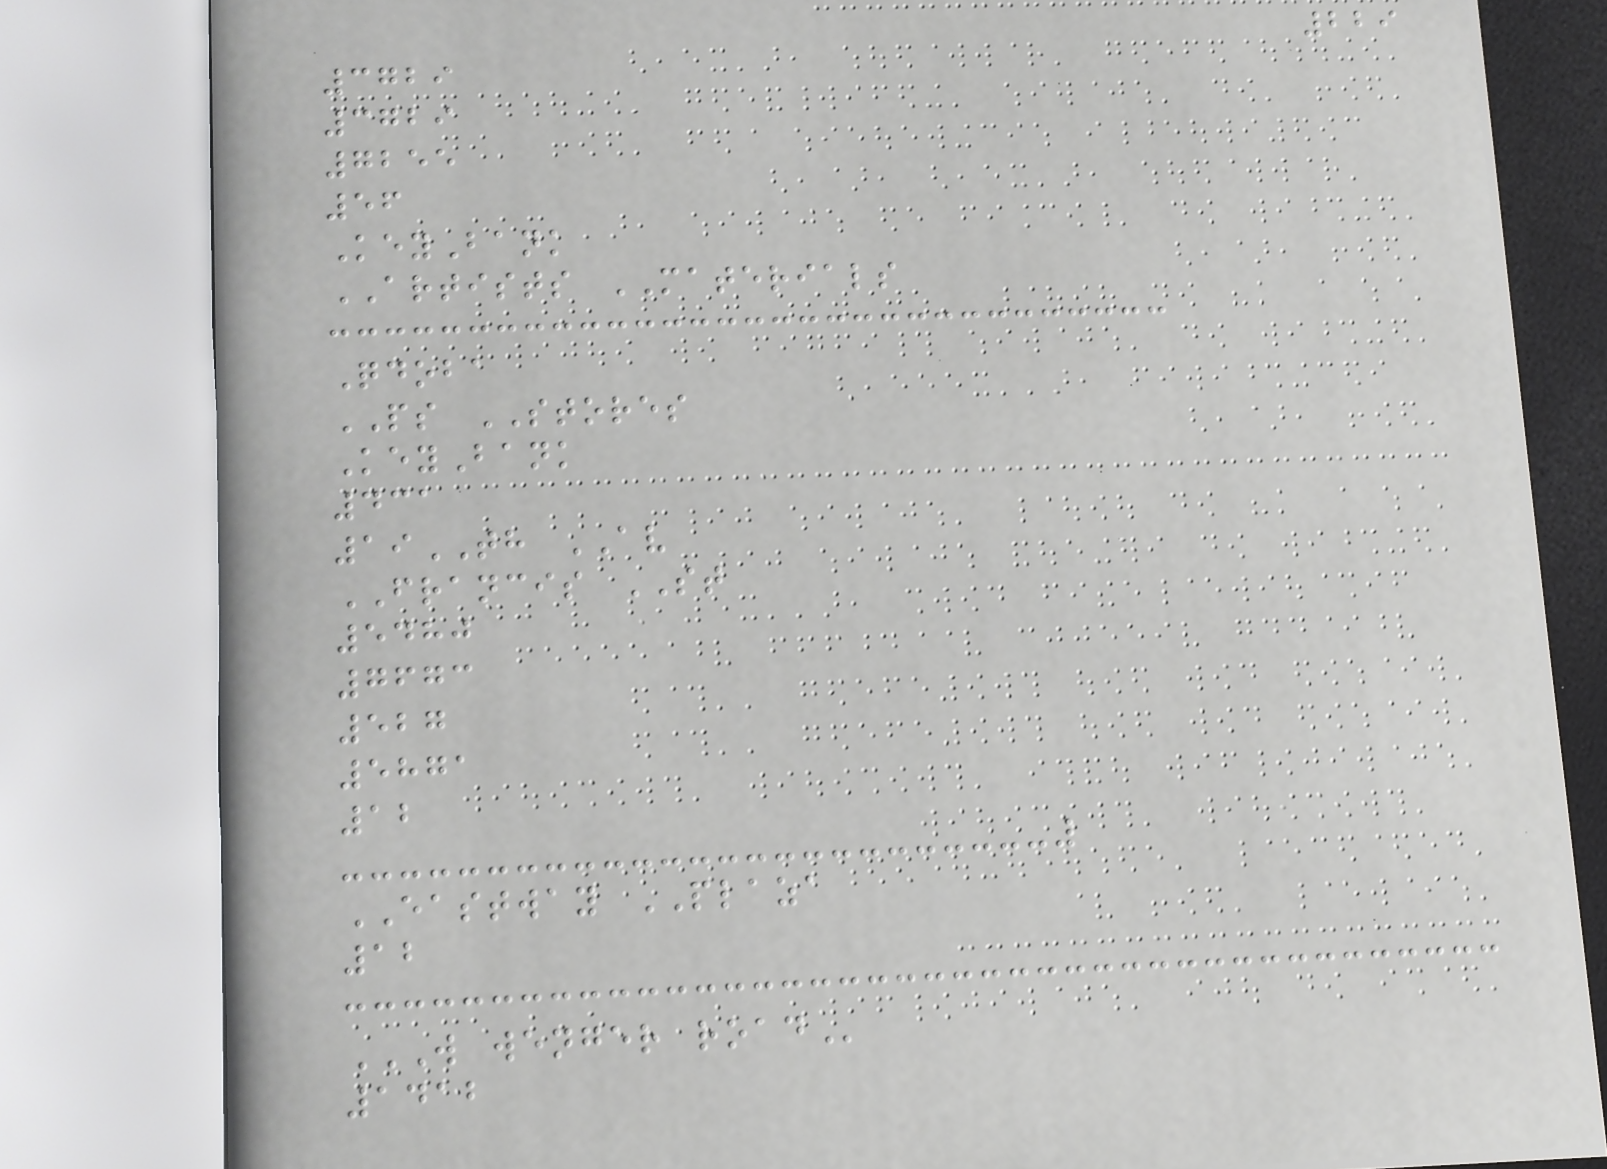229
3729
3729
7255
56
KeyBank
ARTISTS MATERIALS
Qdoba
PS STORES
KeyBank
431
19TH AV
FRANCIS ST
5480
7673
527
5871
12
EASTWAY PLAZA
12
W WENGER ROAD
1412
